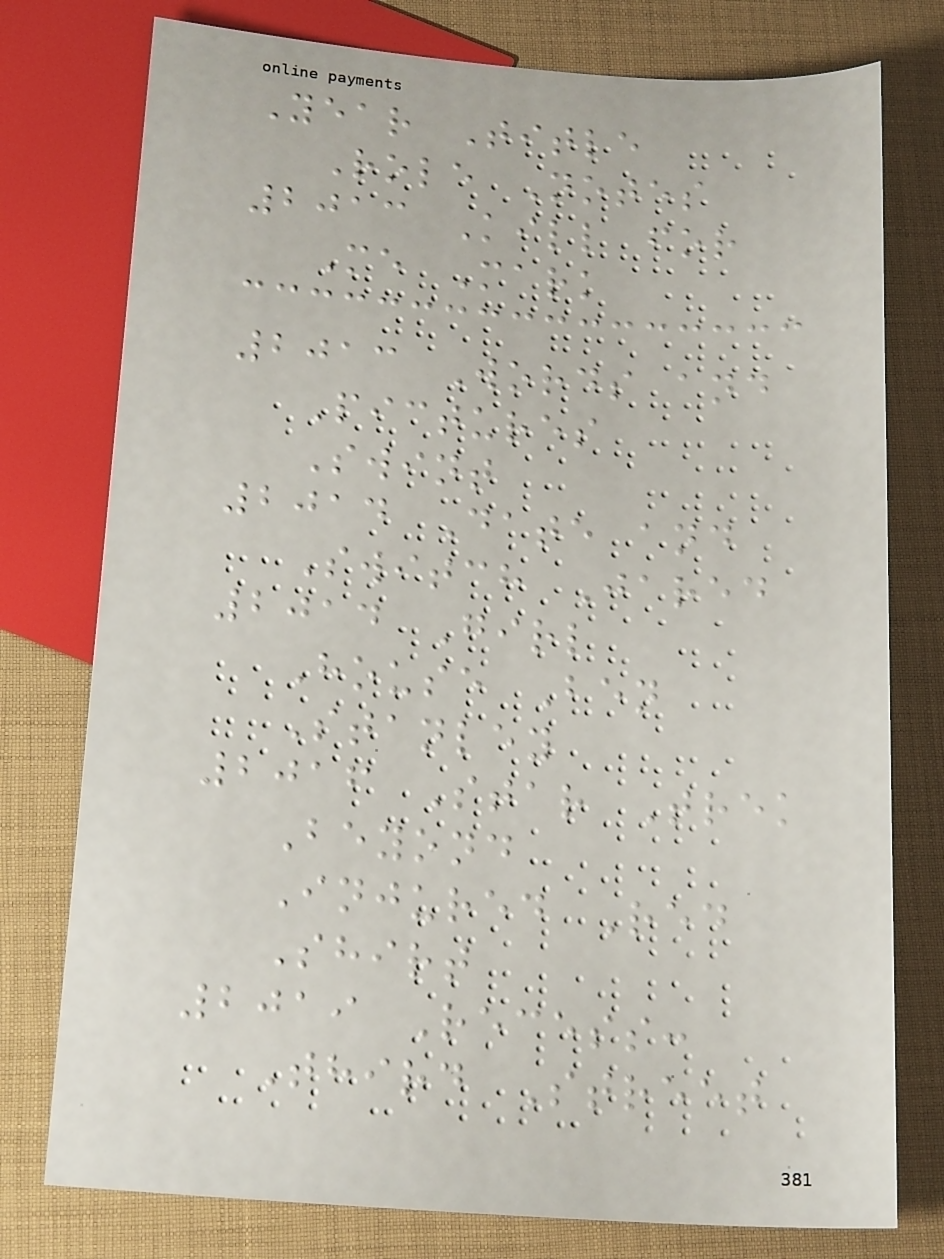Year Title
Role Notes
2013 Kill for
Me Mark
2013 Words and
Pictures
Swint
2014 Date and
Switch Jared
2014 Girl
House Ben
Stanley
2016 Star Trek
Beyond
Injured Red
Shirt
2019 Recess:
Third Street
